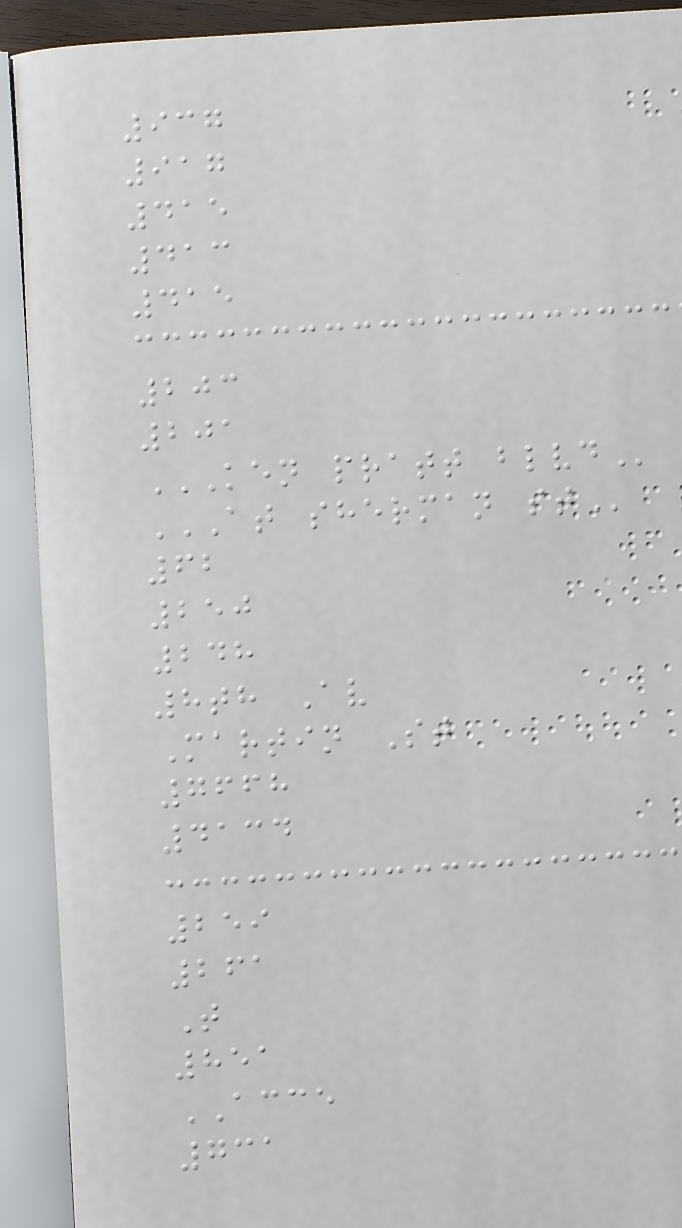937
917
415
413
415
203
201
KEN PRATT BLVD
AT SHERMAN ST
62
250
248
8th Av
Martin St
7668
4134
259
261
T
851
ACCE
731
